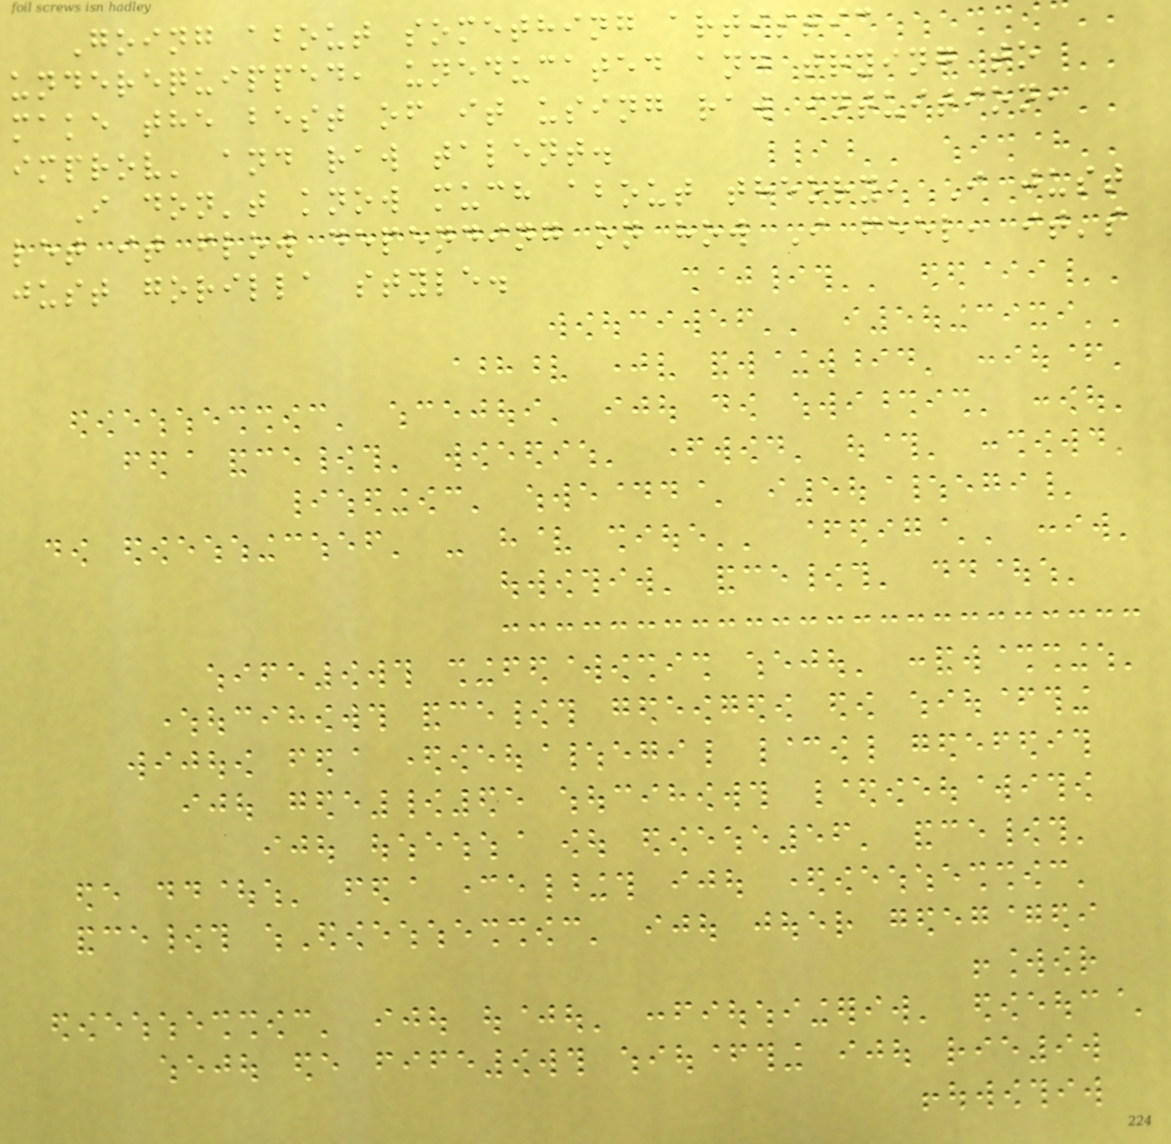Going about something artistic
underequipped, uneducated and trying to
make the best of it using raw intuition,
improv' and raw talent.
I don't know much about theory, I just
let it flow depending on how I feel, it's
just gorilla style.
